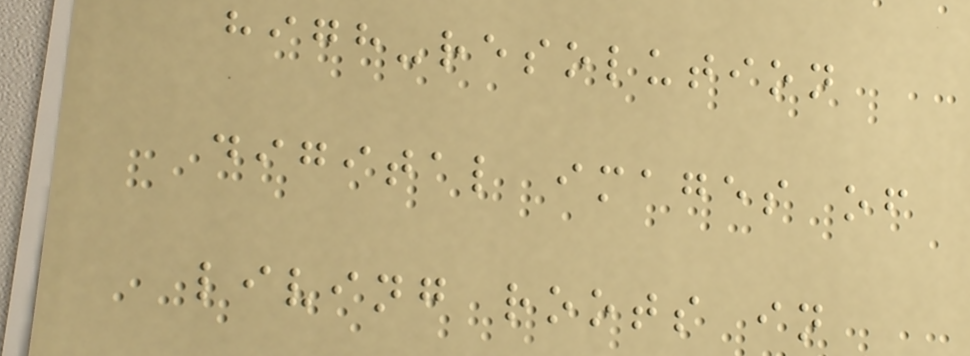high-resolution
digital images of
living roots in
